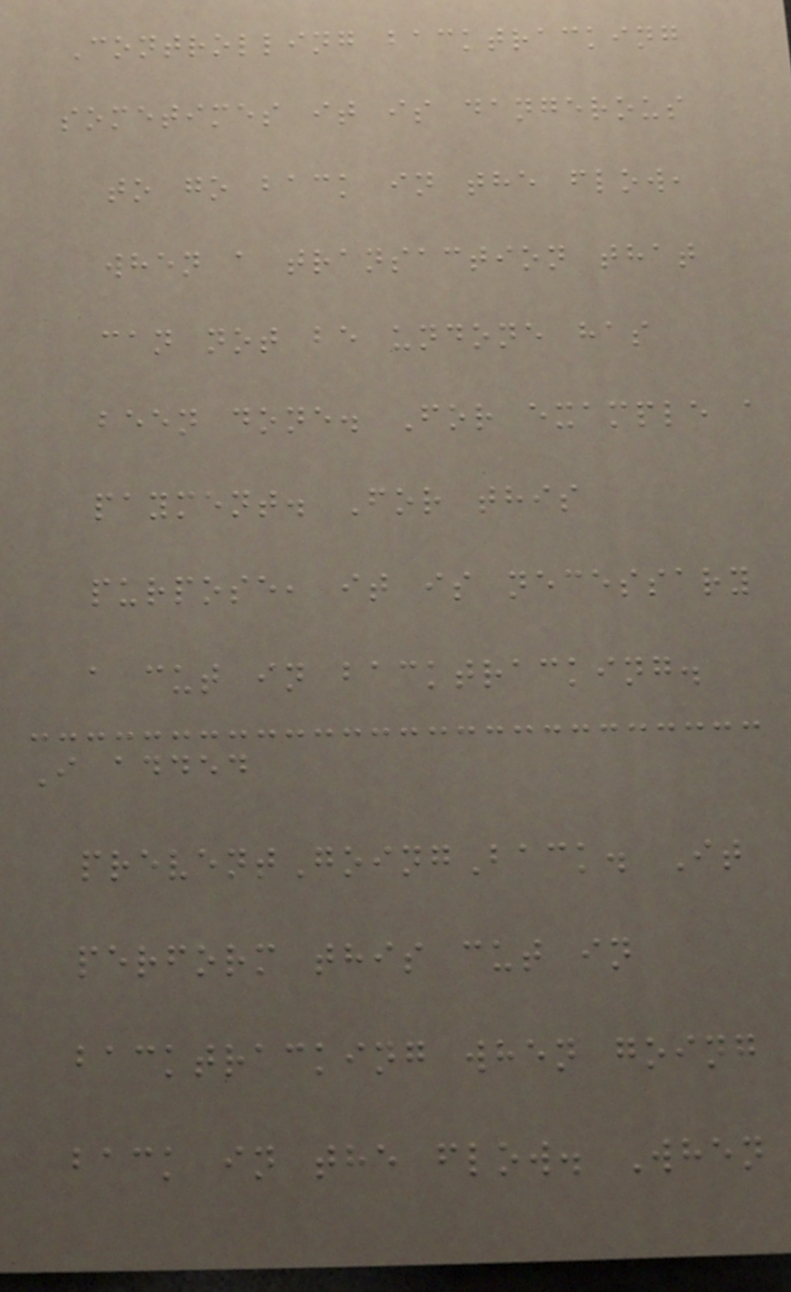Controlling backtracking
sometimes it is dangerous
to go back in the flow,
when a transaction that
can not be undone has
been done. For example a
payment. For this
purpose, it is necessary
a cut in backtracking.
I added
preventGoingBack. It
perform this cut in
backtracking when going
back in the flow. When
